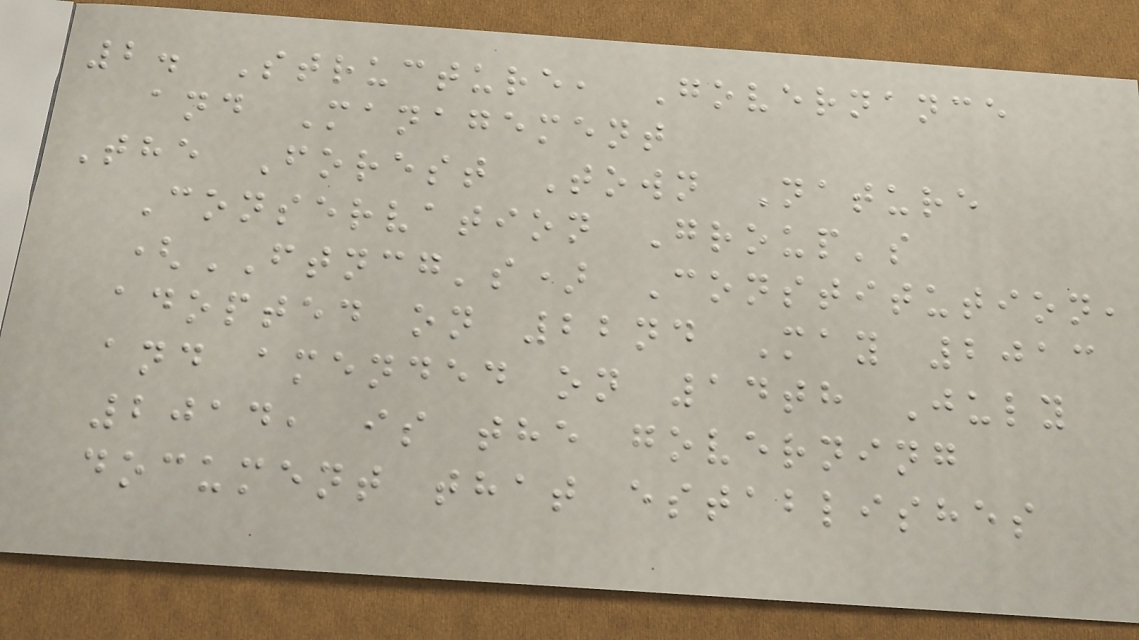2. Structure, Governance
and Management
The Forest Town Nature
Conservation Group's
(FTNCG's) Constitution,
adopted on 22nd May 2013
and amended on 14th July
2014, is the governing
document that establishes
